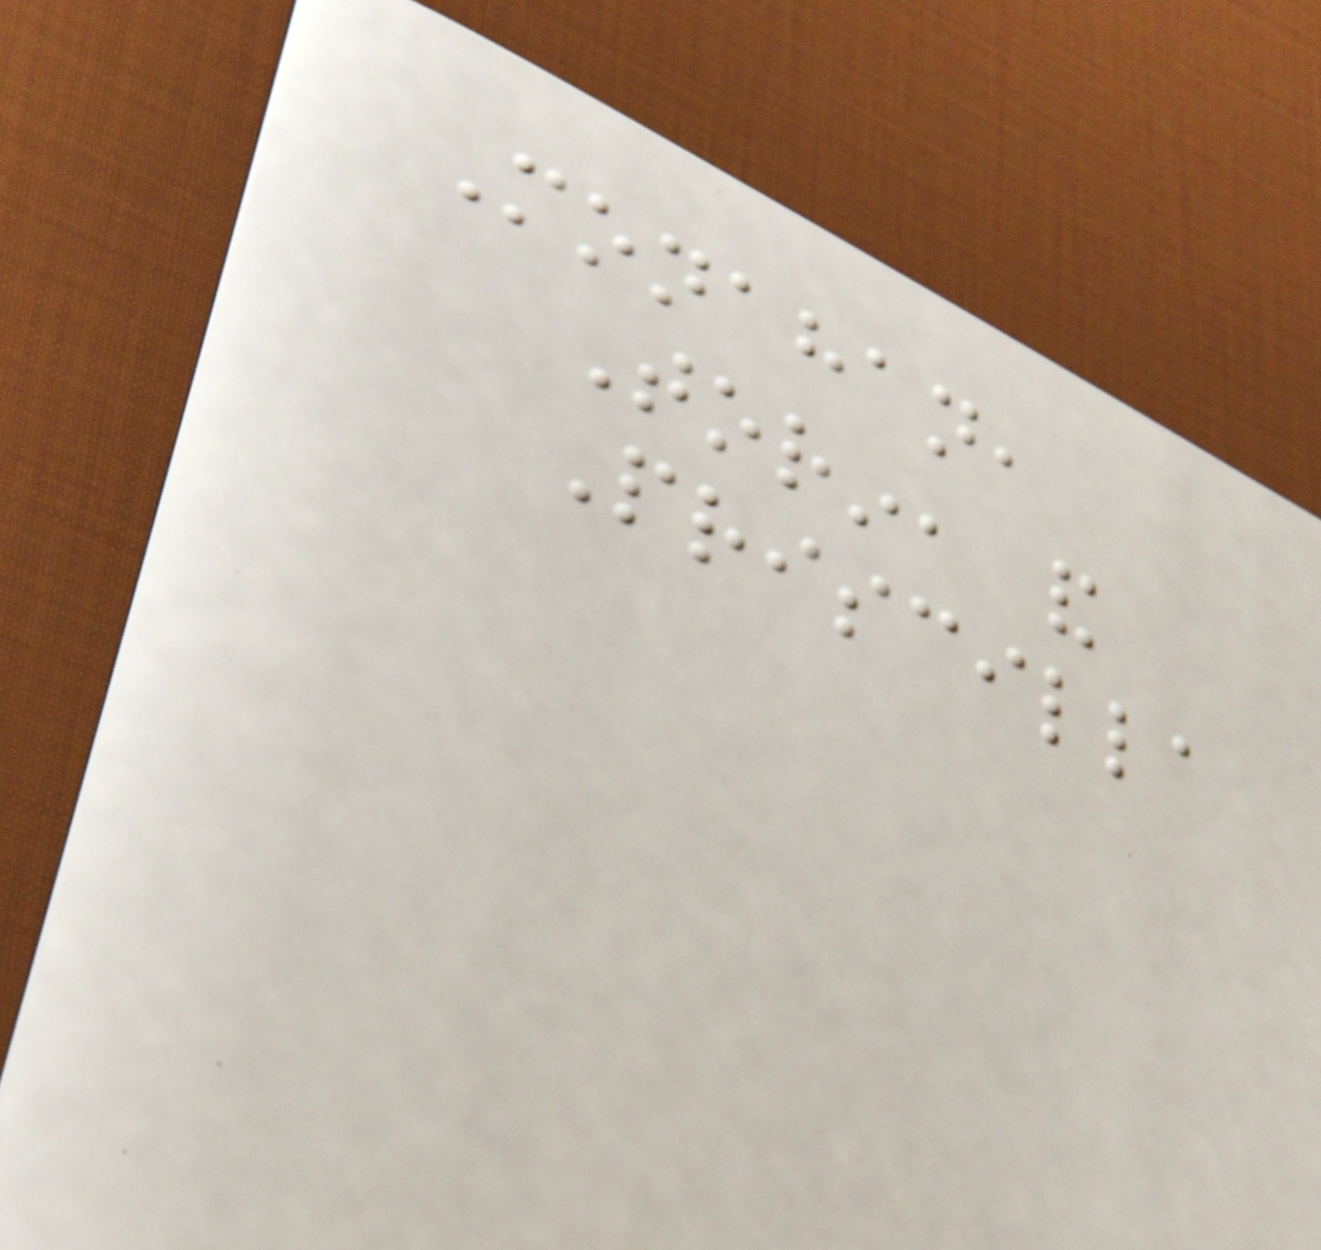Monahan,
Torin, and
Priscilla
